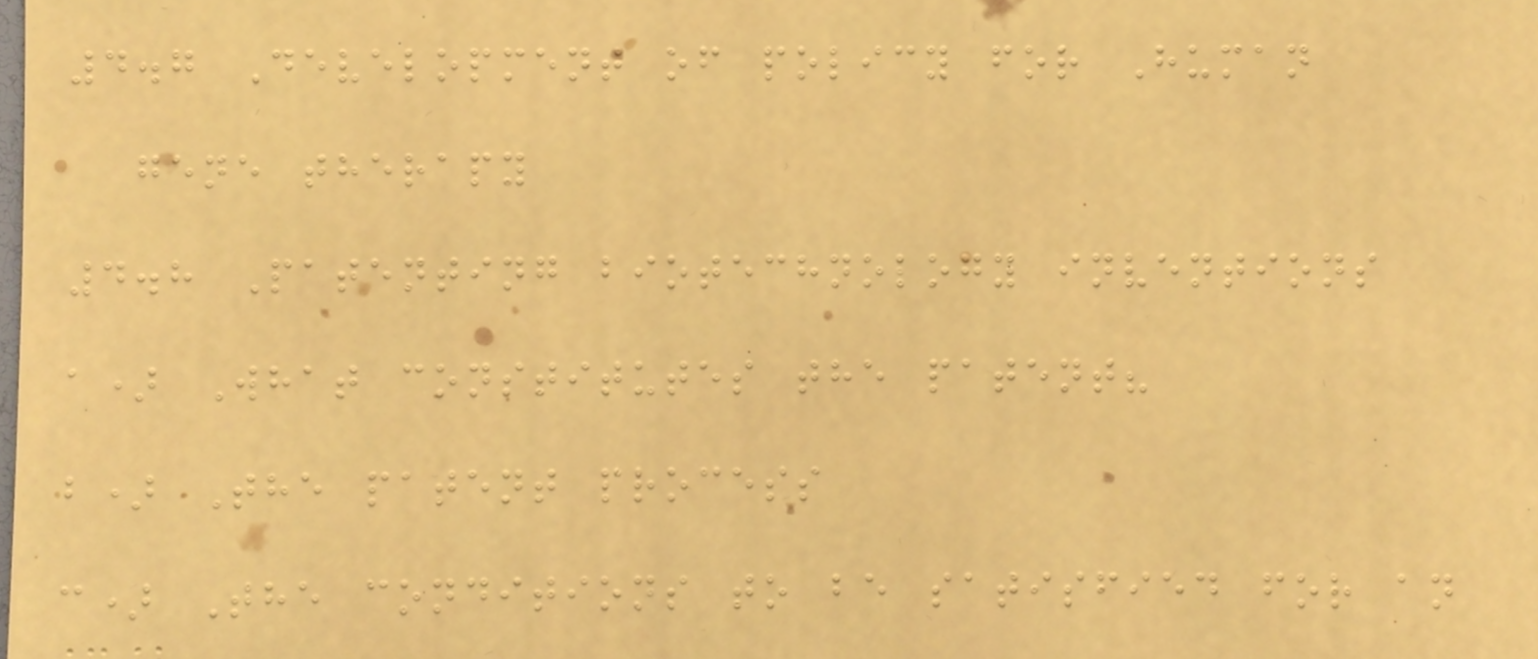4.7 Development of policy for Human
gene therapy
4.8 Patenting biotechnology inventions
a) What constitutes the patent?
b) The patent process
c) The conditions to be satisfied for an
